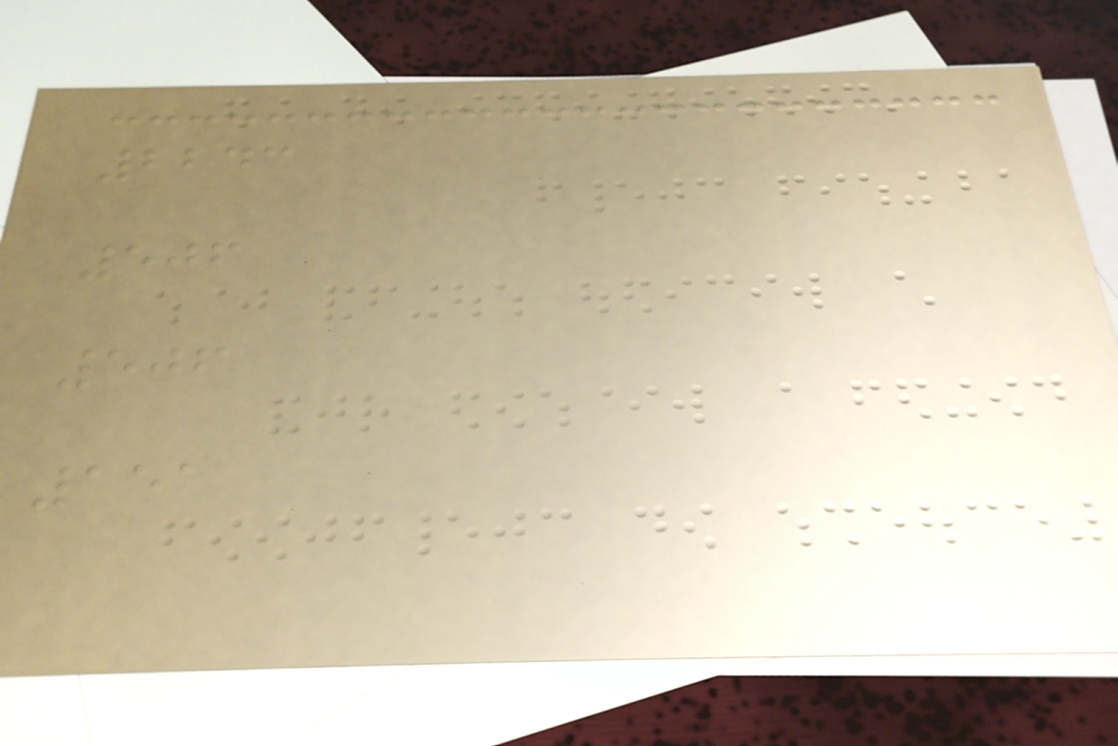2243
506
506
151
